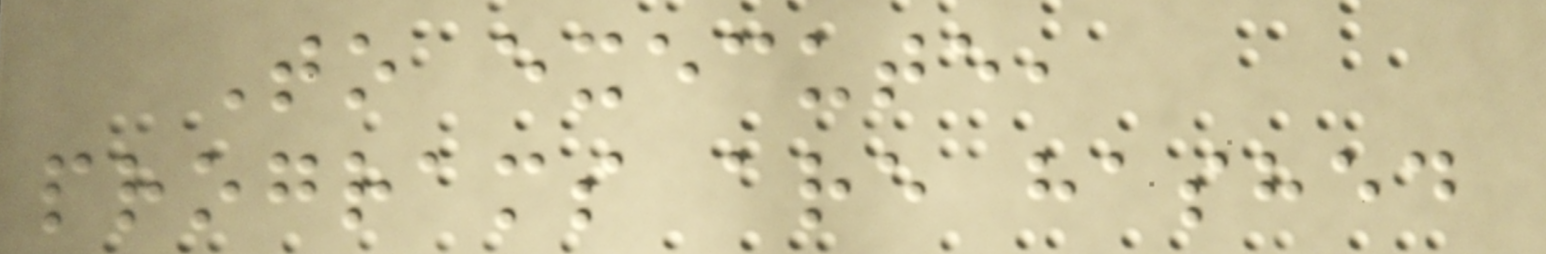To execute,
programs are hashed
